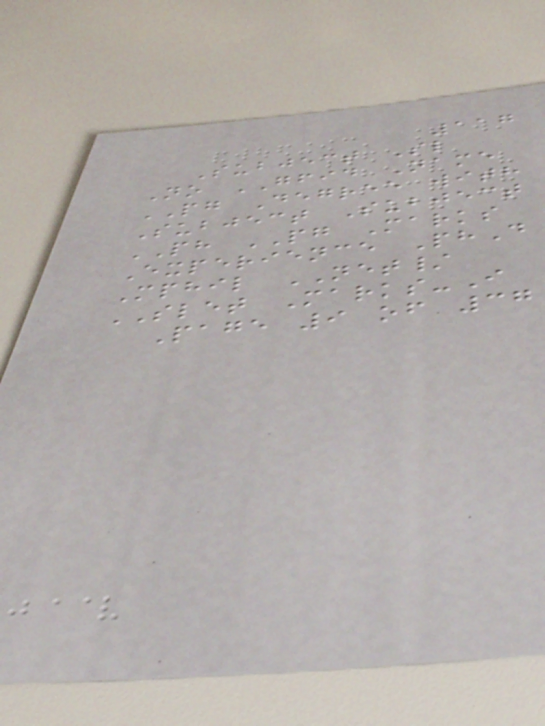117
Subject Sl
No GFID Name
PG Degree with
Subject Subject
PH PG Marks
Experience PhD
Mphil NET/
SLET Marks-I
Page 9 of 37
